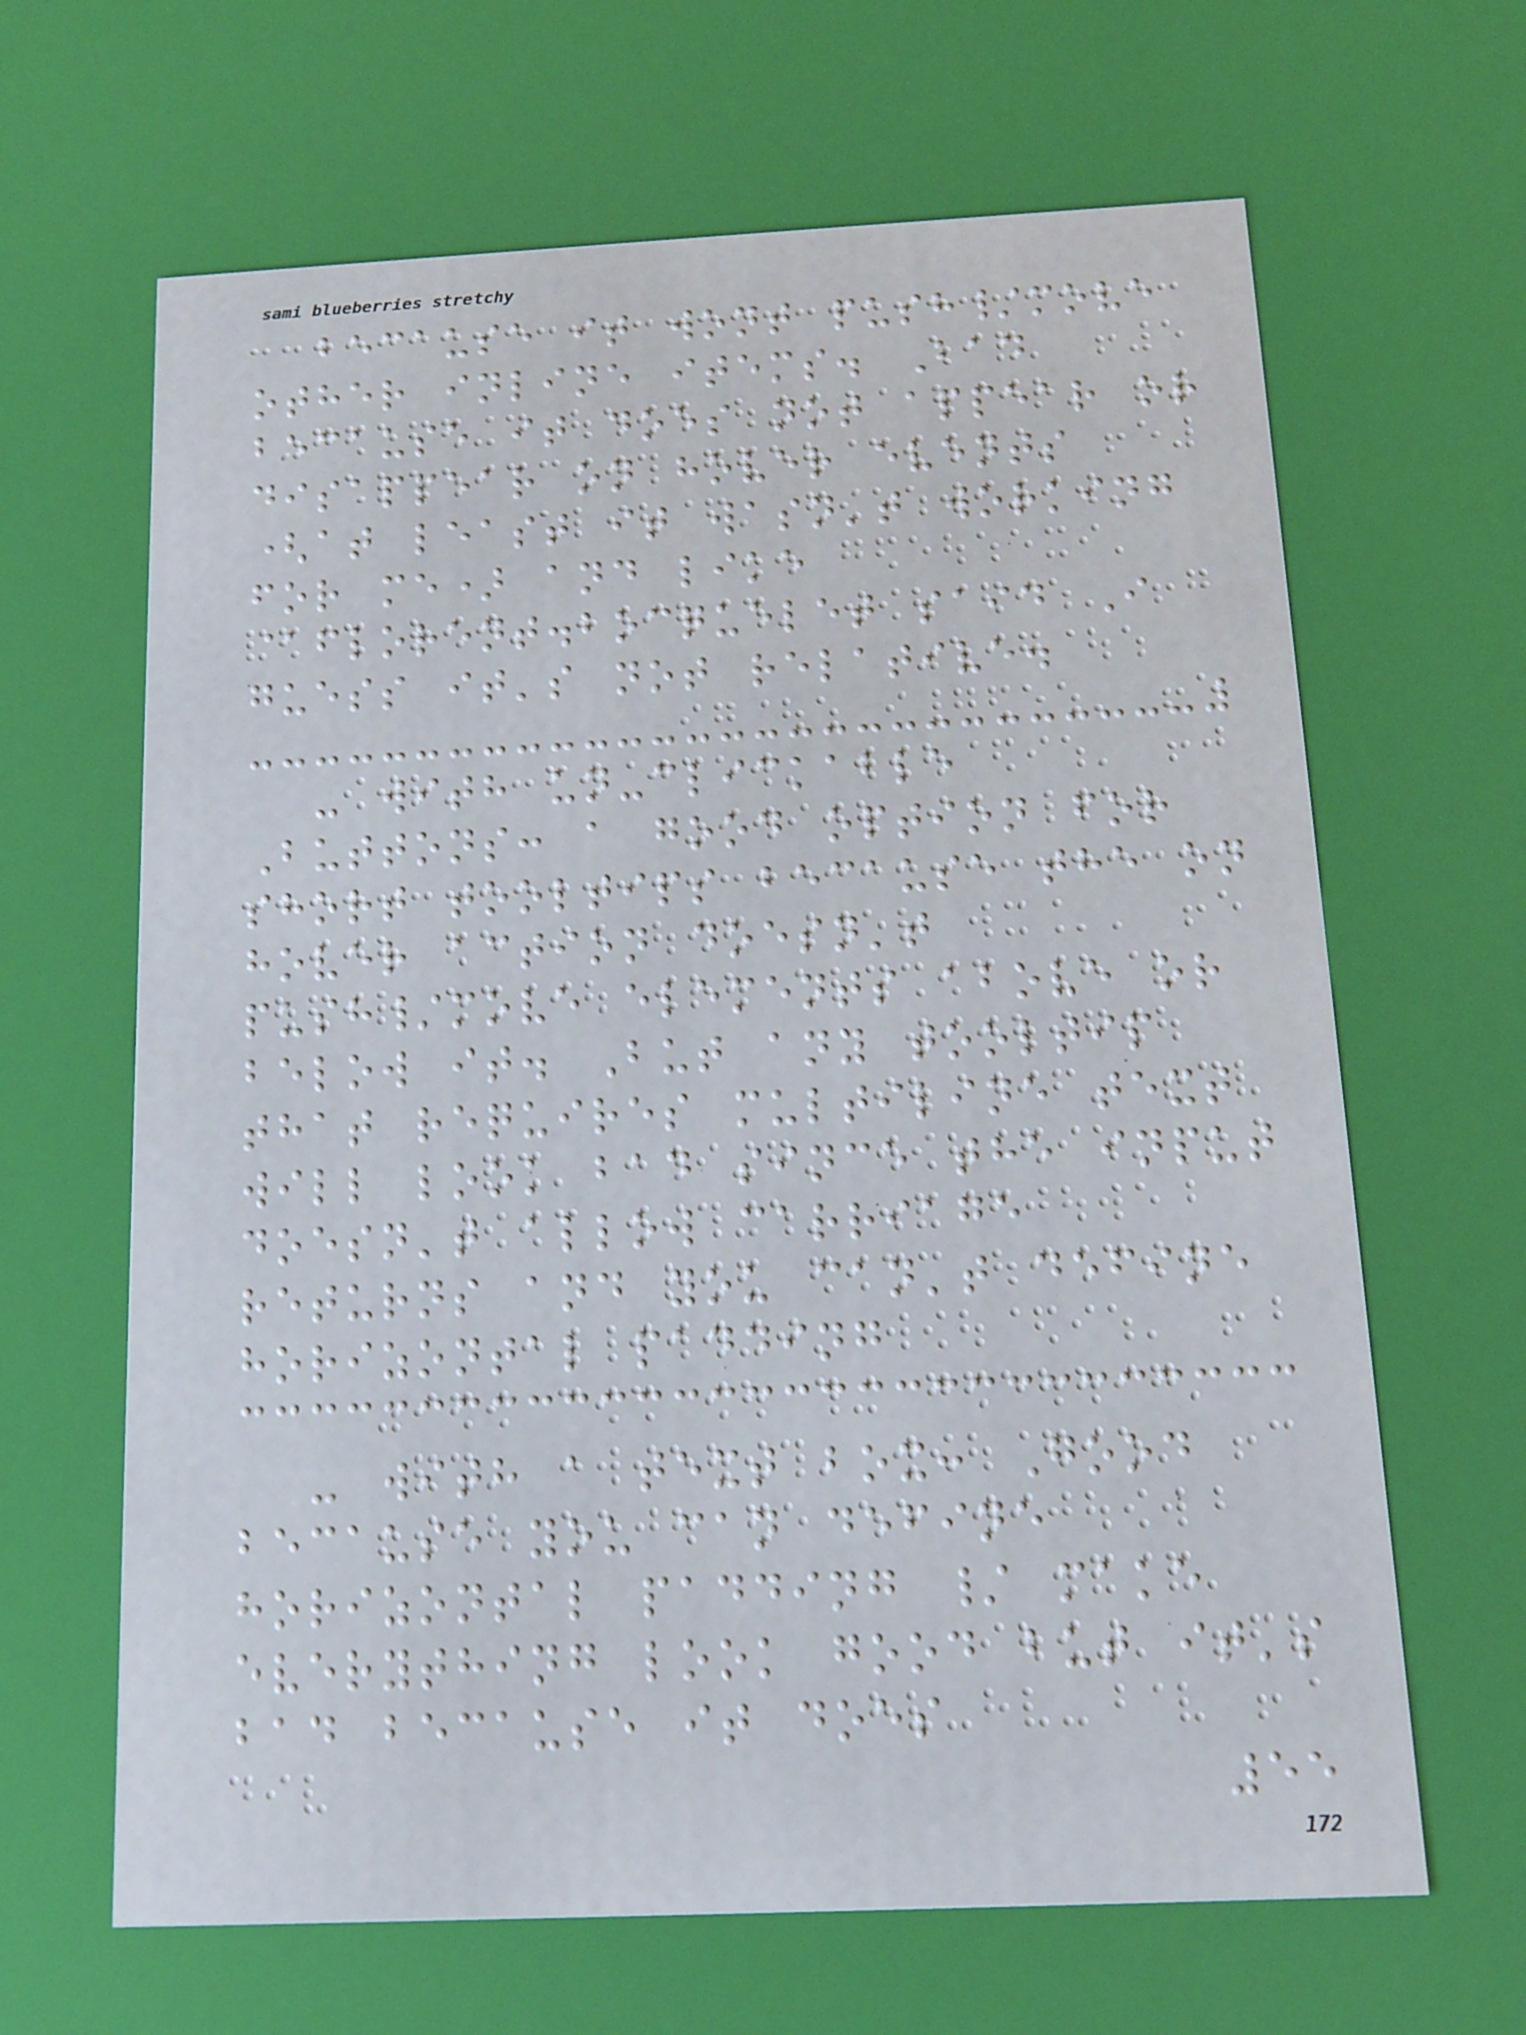because it wont push/move
other inline items. Bad
because it does not appear or
disappear on hover events
(at least it wasn't working
for me) and like
@florent.bocquelet said I
guess it's not relative.
- with un-clickable
Buttons: a good option for
short tooltips because the on
hover action doesn't
push/move elements above or
below it. But any tooltip
that requires multiline text
will look bad since the input
doesn't allow carriage
returns and you can't define
horizontal padding
- with a text box: Good
because you can define
horizontal padding / make
everything look good but it's
bad because it does
55
